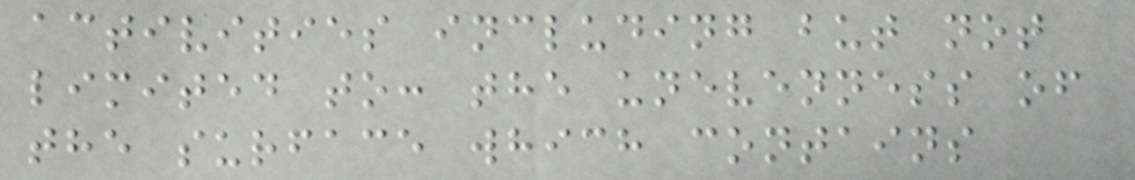activities including but not
limited to: the unevenness of
the surface which contains
